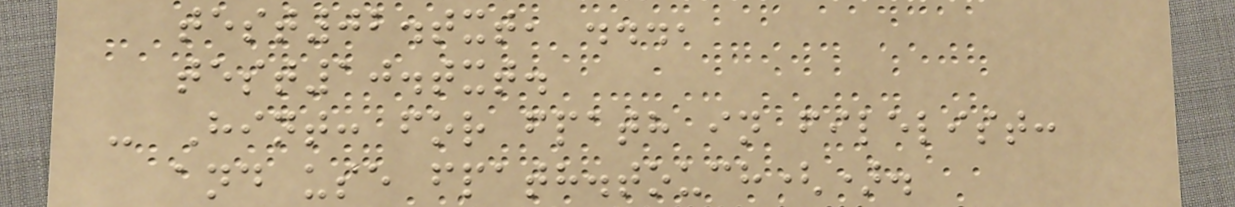test02.txt, ...,
test10.txt.
- Hint: for fpath in filelist:
and use fpath.touch().
